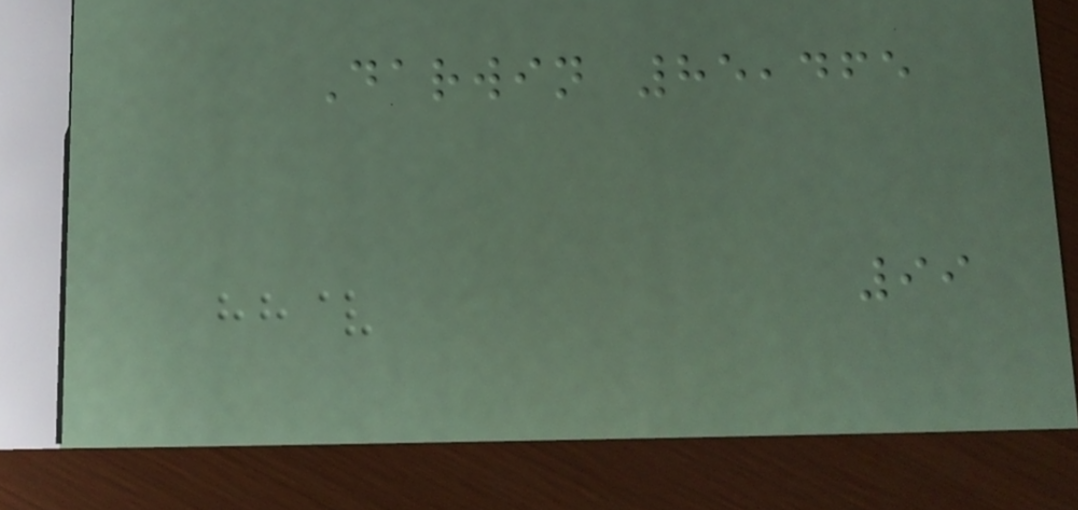Darwin 85,465
99
